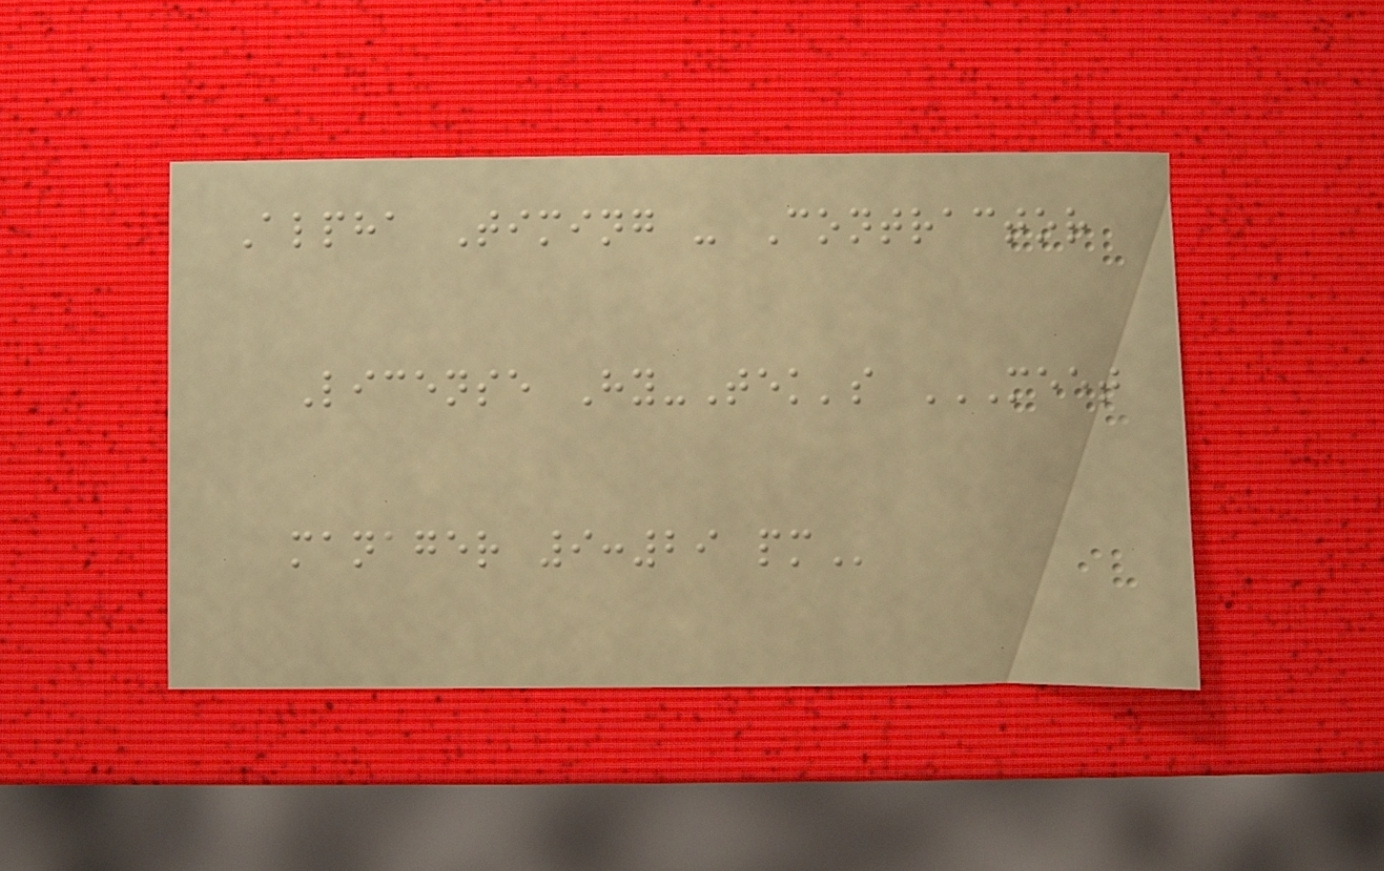Alpha Timing - Contractor
License Hy-Tek's MEET
MANAGER 9:29 PM
